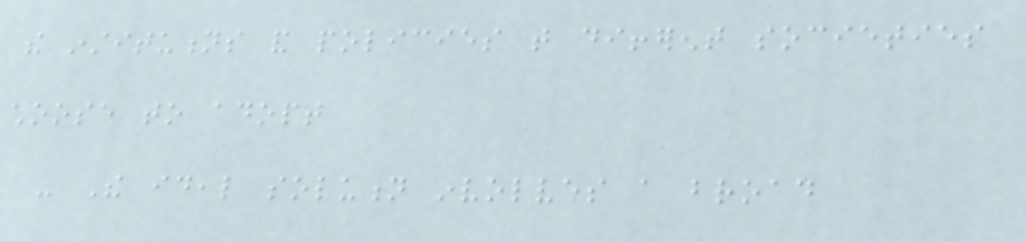the institutions and policies that different societies
choose to adopt
- The ideal solution involves a broad
